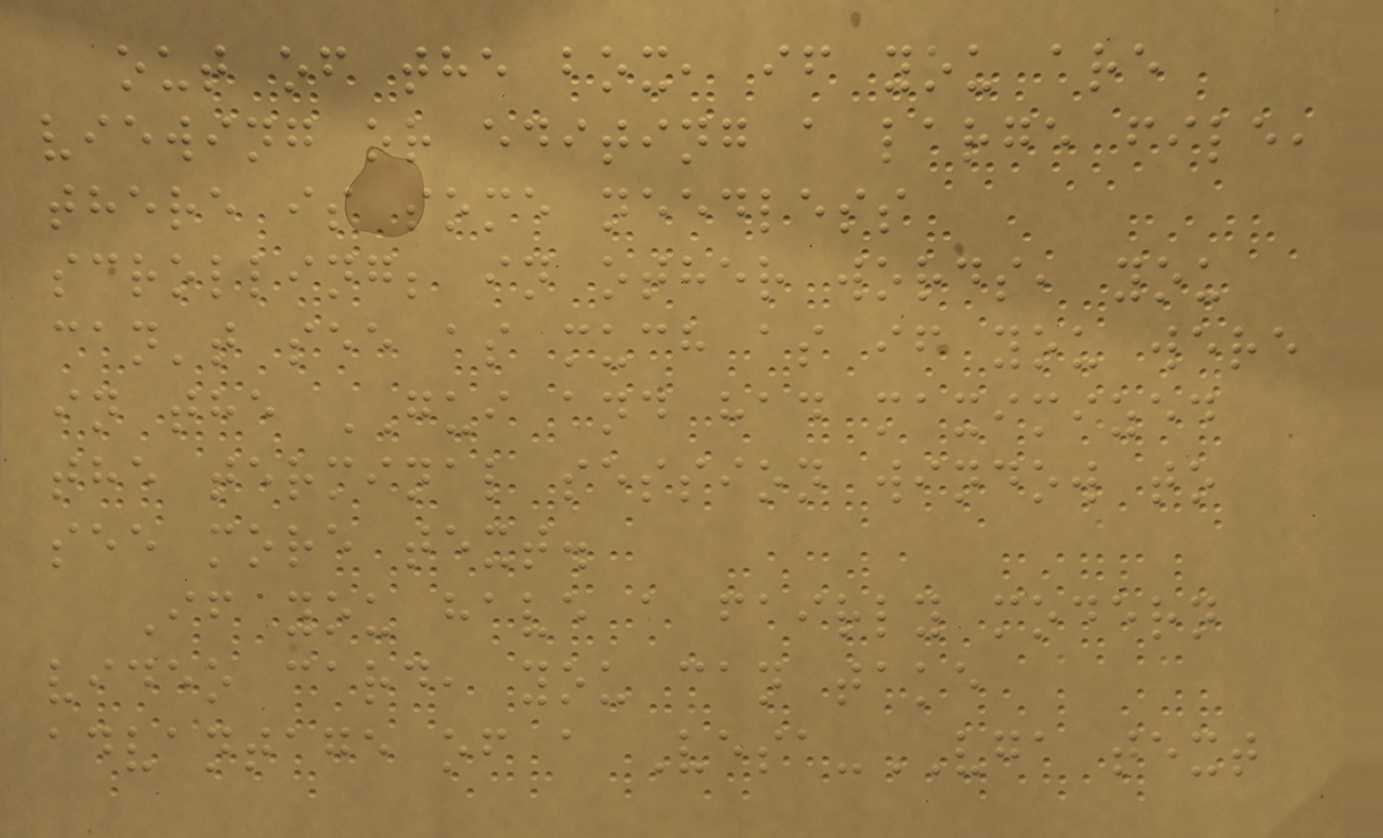out of the box, if you are
viewing or editing a large file,
there is some needless
scrolling; in other words, you
can't see as much as if you were
in the GUI and had maximized
the terminal session window to
see more text.
If you have a fairly modern
video card, you can take
advantage of a Vesa-VGA text
